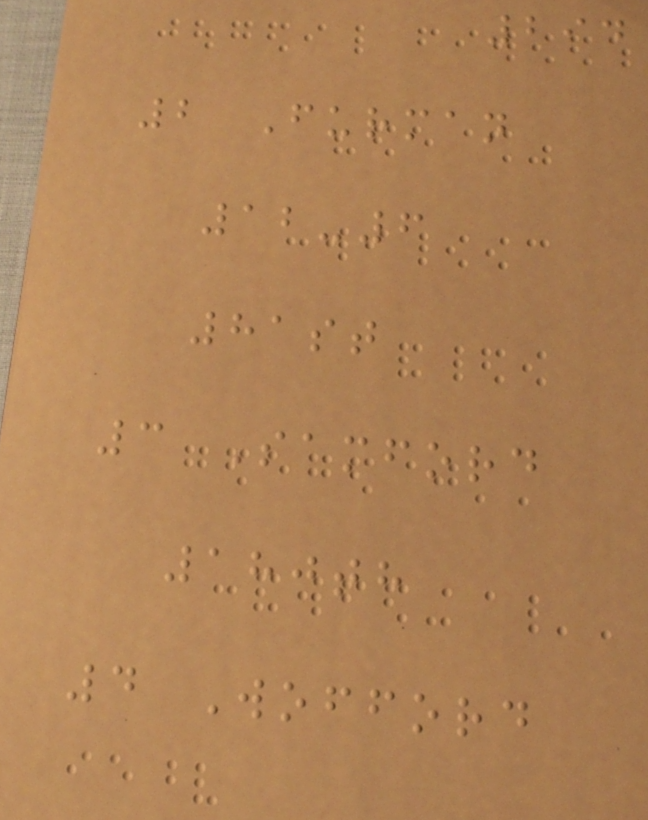294
2 Furman
12-6
81st
3 Samford
180th
4 Wofford
